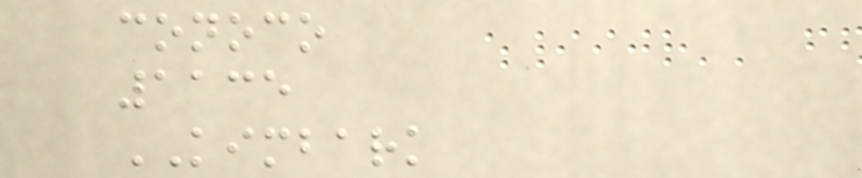conoco
1135
KIMBARK
